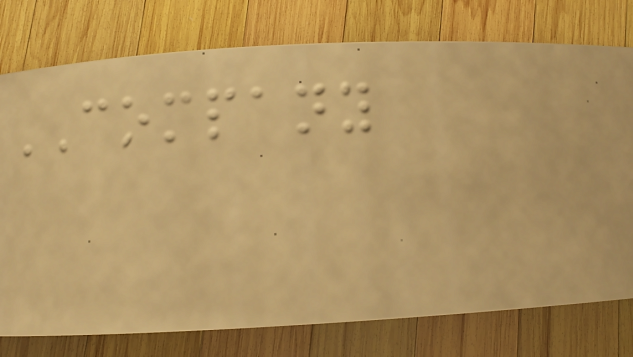COMPANY
